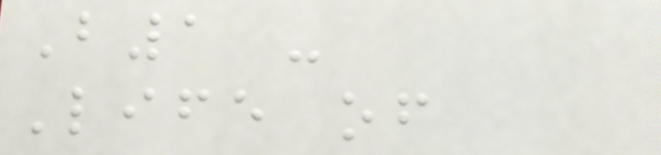B1 -
Life of
